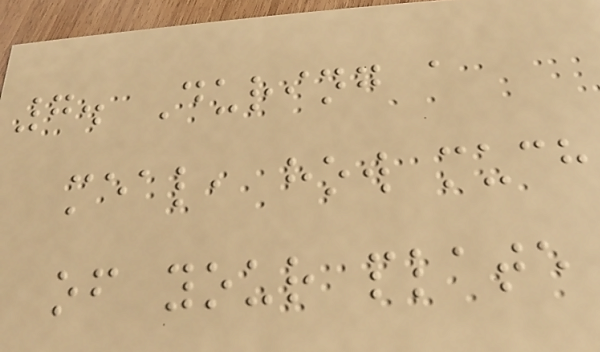7. During a
meal, how much
of your plate
